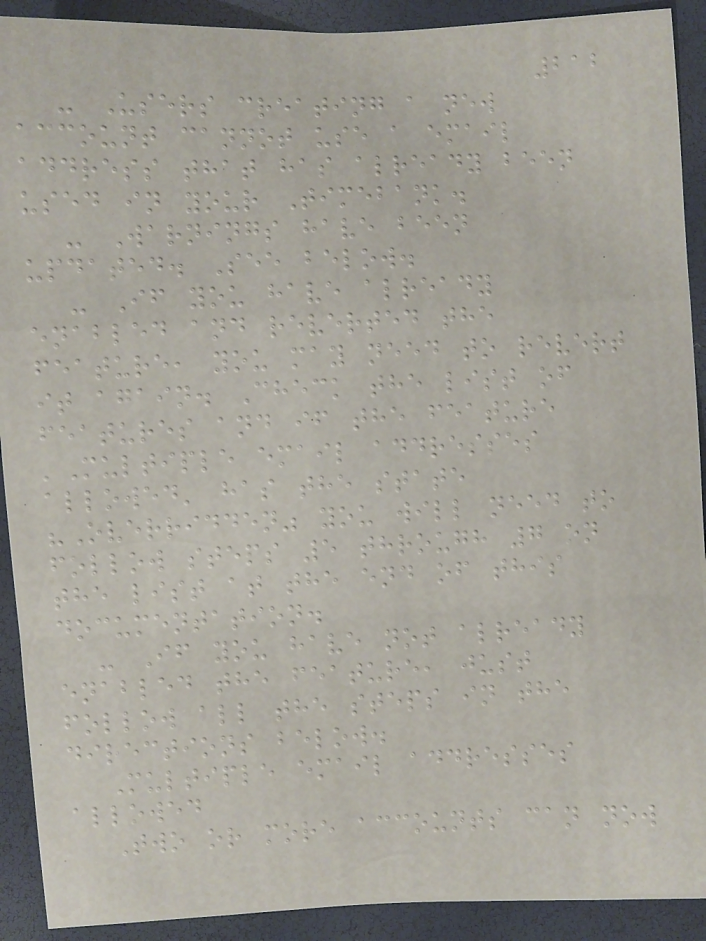212
- Users creating a new
account cannot use a email
address that has already been
used in your Timebank.
- Warnings have been
updated. See below.
- If you have already
enabled and reverted the
feature, you may need to revert
it again. Check the list of
features and if the feature
'Multiple email addresses
allowed' has the state
"Overridden" you will need to
follow steps 5 through 7 on
the list at the end of this
documentation.
- If you have not already
enabled the feature, just
follow all the steps in the
directions below.
Multiple email addresses
allowed
Two or more accounts can now
